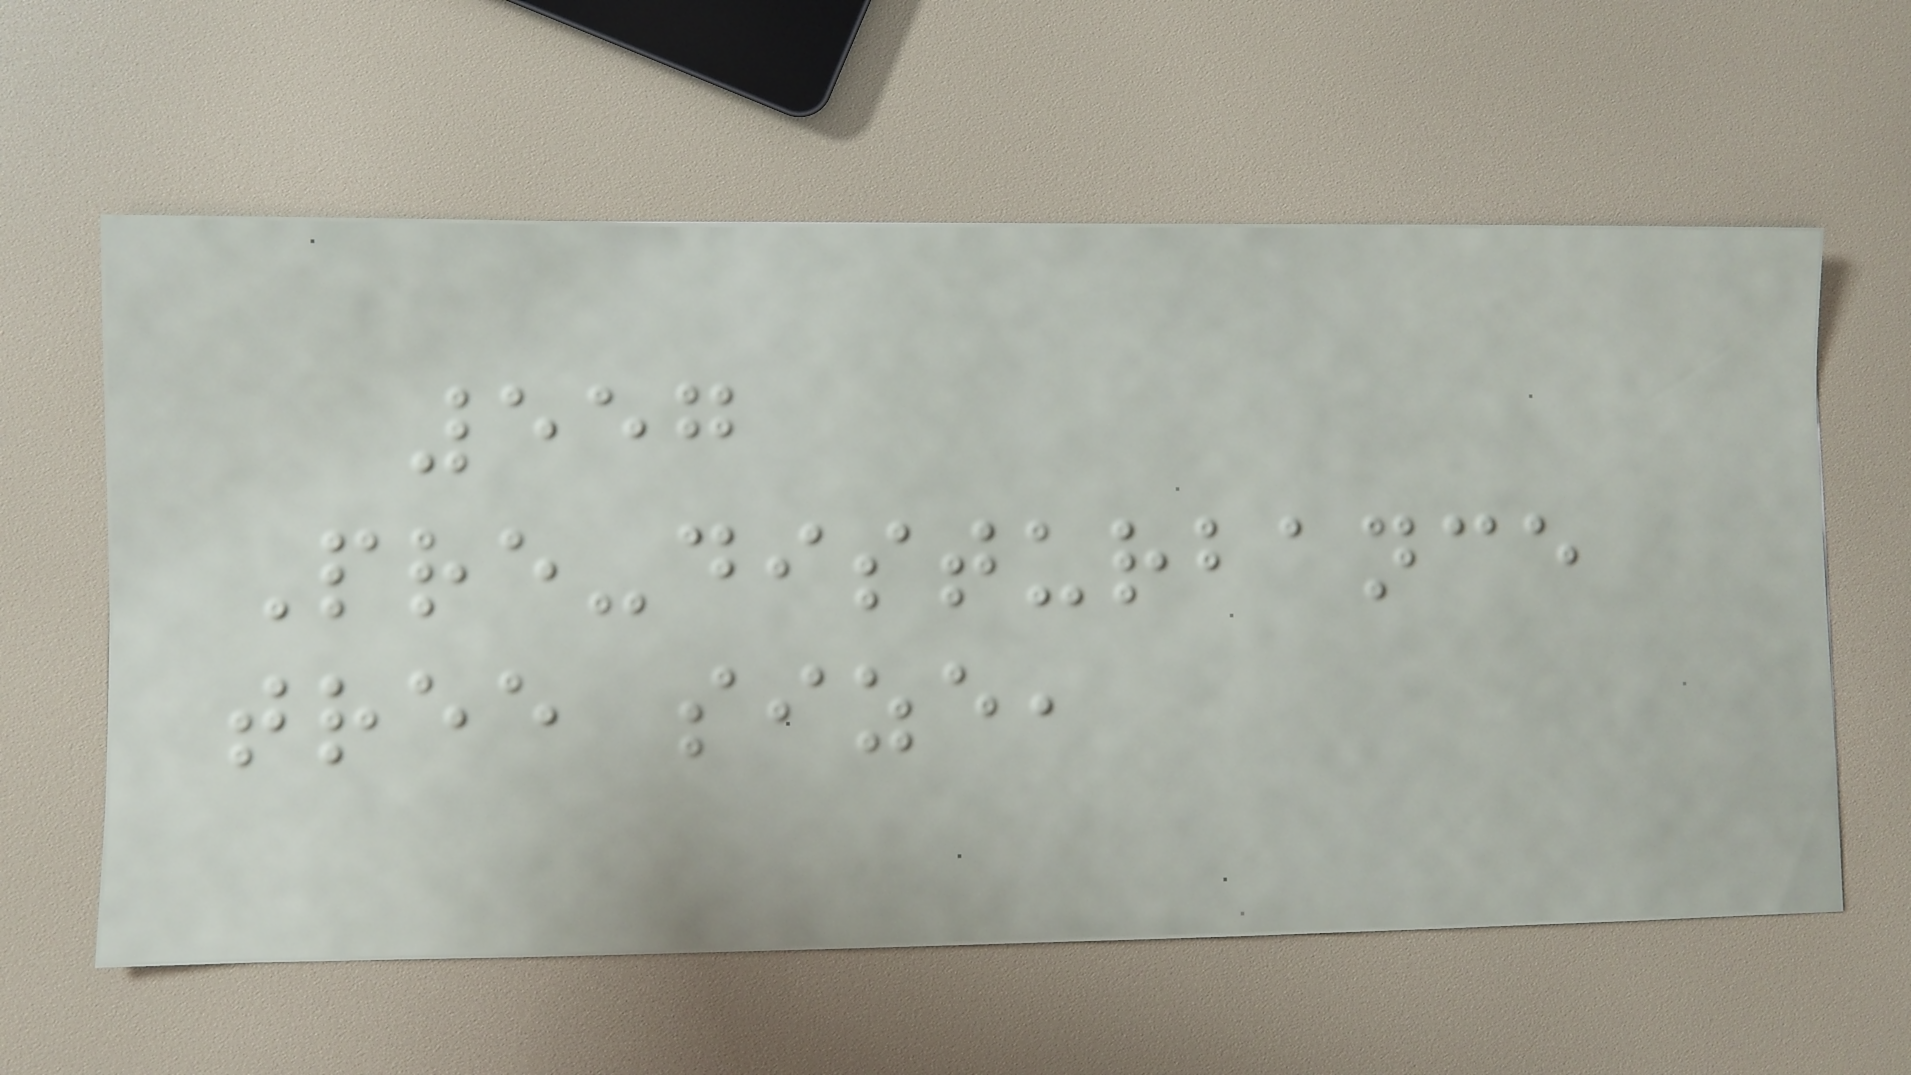557
Pre-disturbance
tree size,
